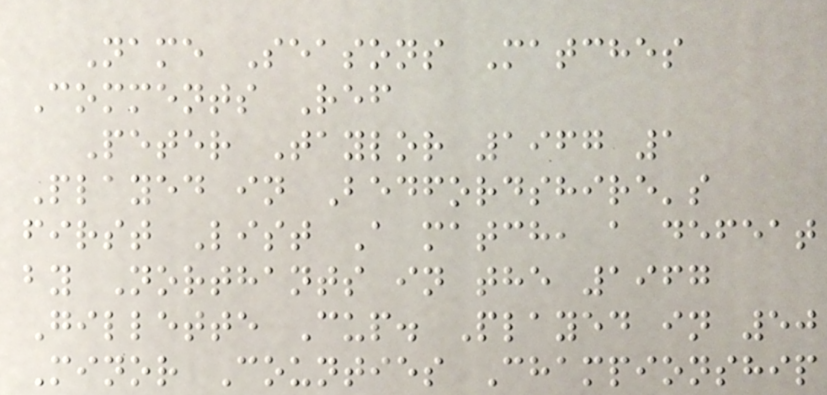Name Seasons Matches
Comments Ref
Peter Taylor 1967 1
Played in Bedfordshire's
first List A match, a defeat
by Northants in the 1967
Gillette Cup. Played in 50
Minor Counties Championship
